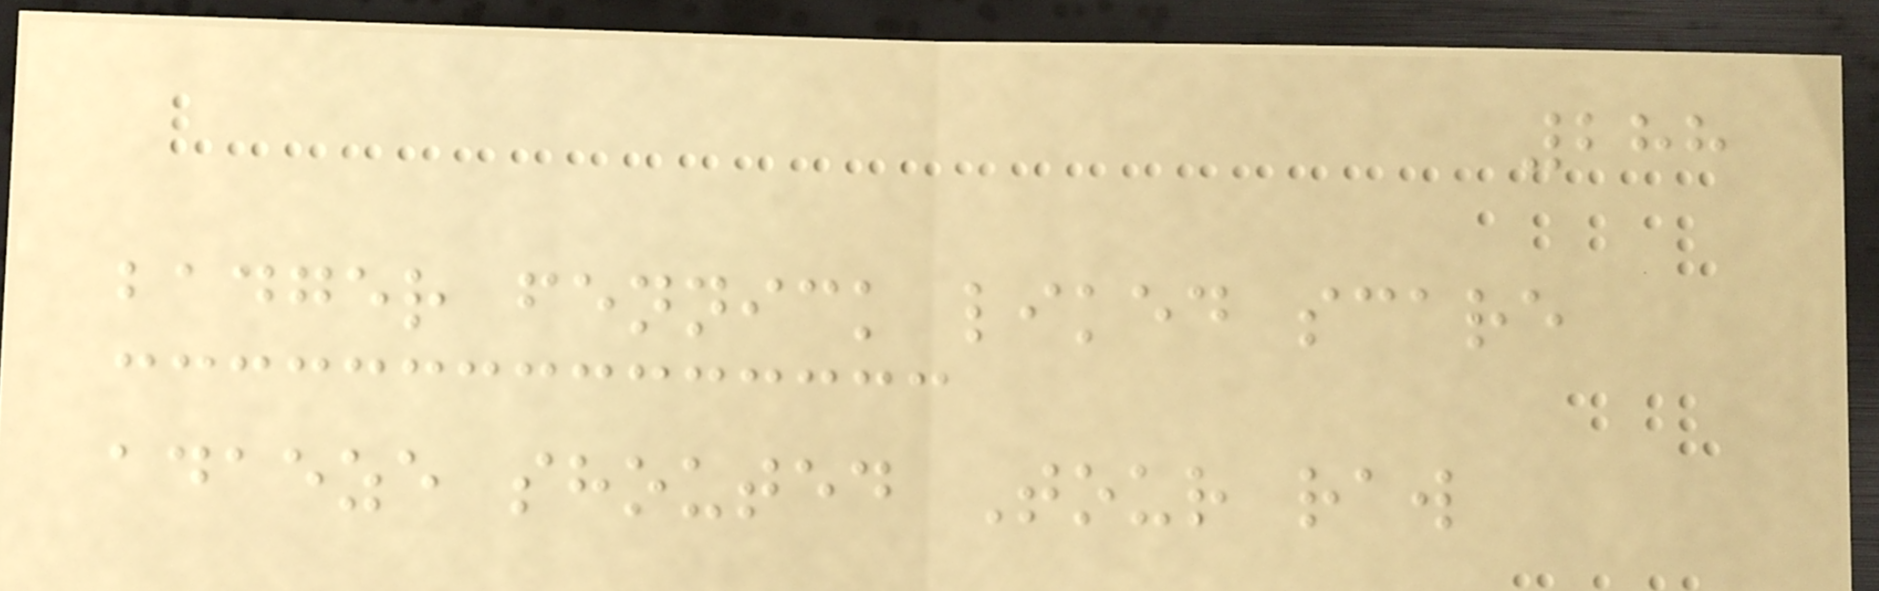288
badger fennick liked scare
adaeze shouted Tour raw
